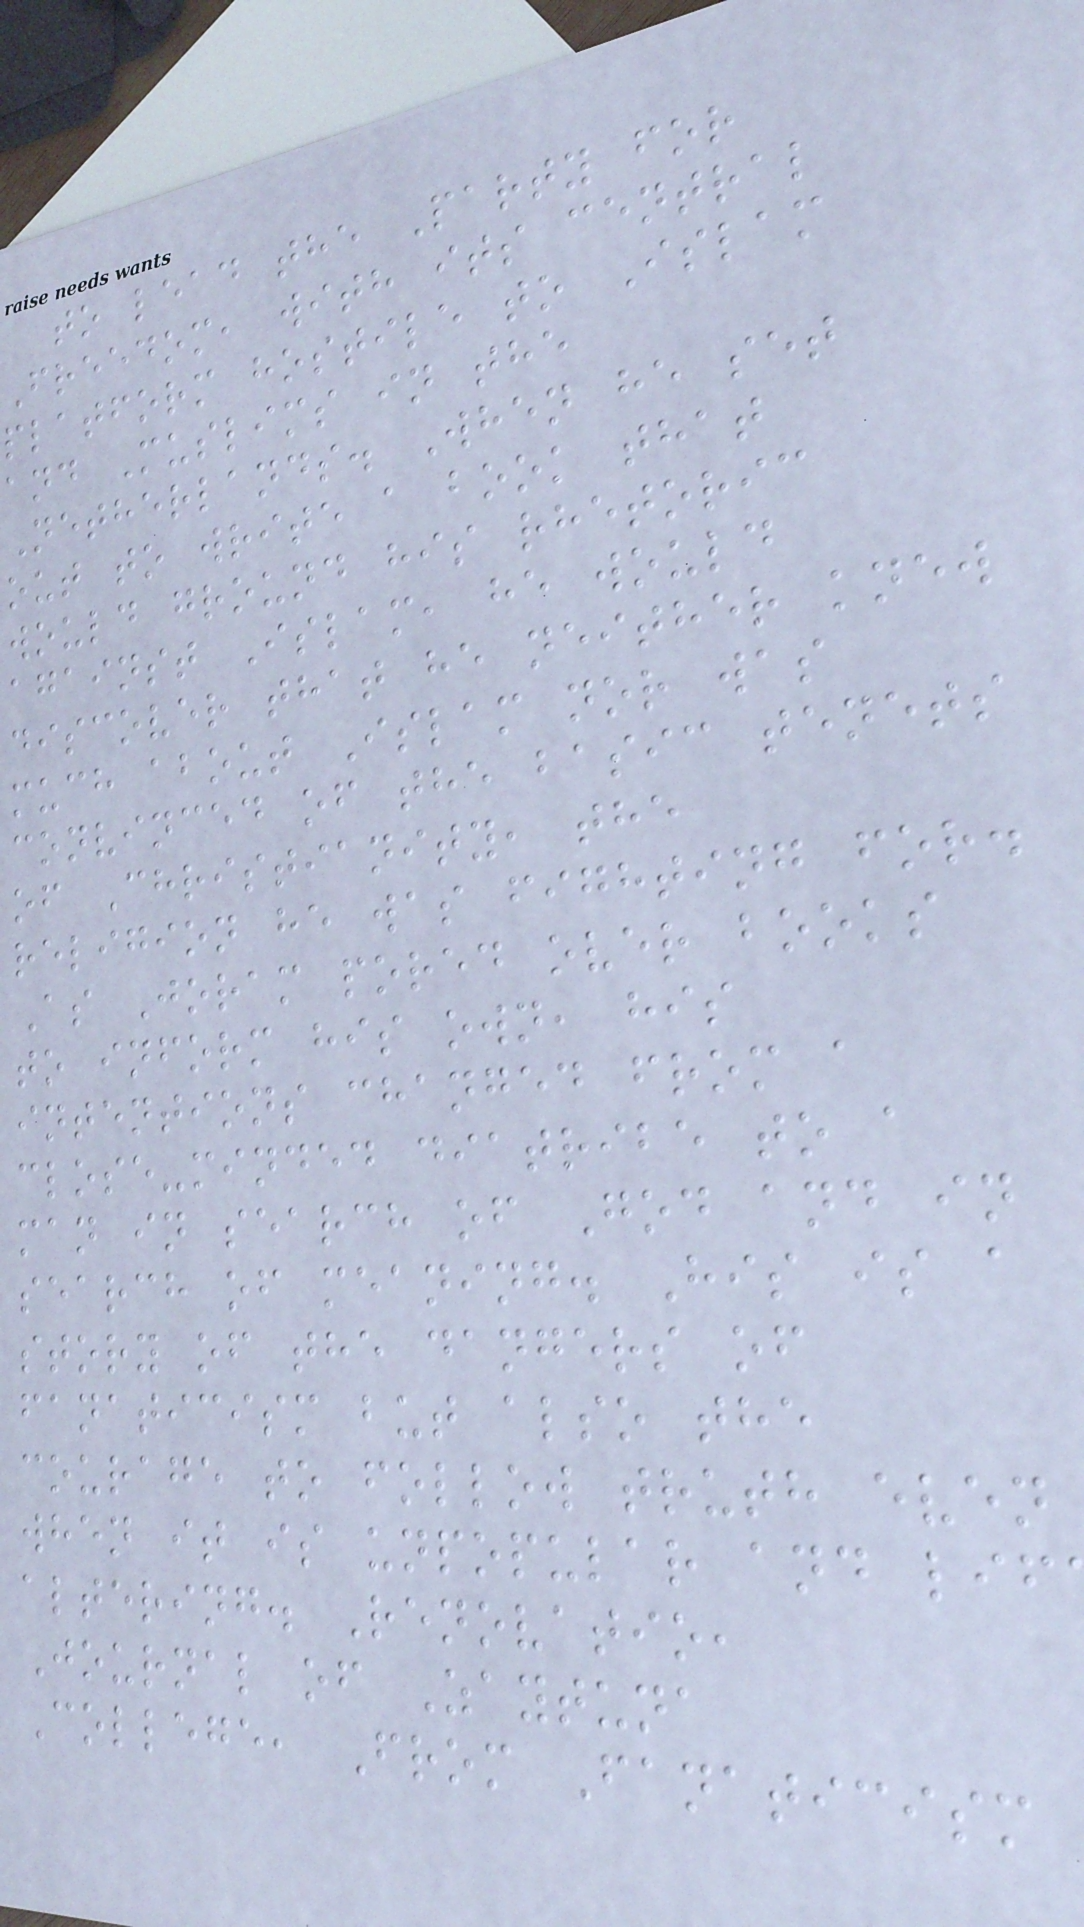to lead the Party for
Freedom, with its central
platform hostile to Islam
and Muslims in the
Netherlands. When he set
out to write a book that
would ground his rhetoric
against Islam, he would
discover that he neither knew
much about Islam nor was
convinced of the basic tenets
of Christianity, the
religion he was fighting for.
As Joram pored over books
to inform his own, his
intentions changed from a
close-minded diatribe to a
man in search of God and in
search of meaning. His is a
story of the dangers of
fanaticism but also the
courage to follow truth even
when it is unpopular and lif
altering. Renovatio,
Journal of Zaytuna
College, From Fanaticism
